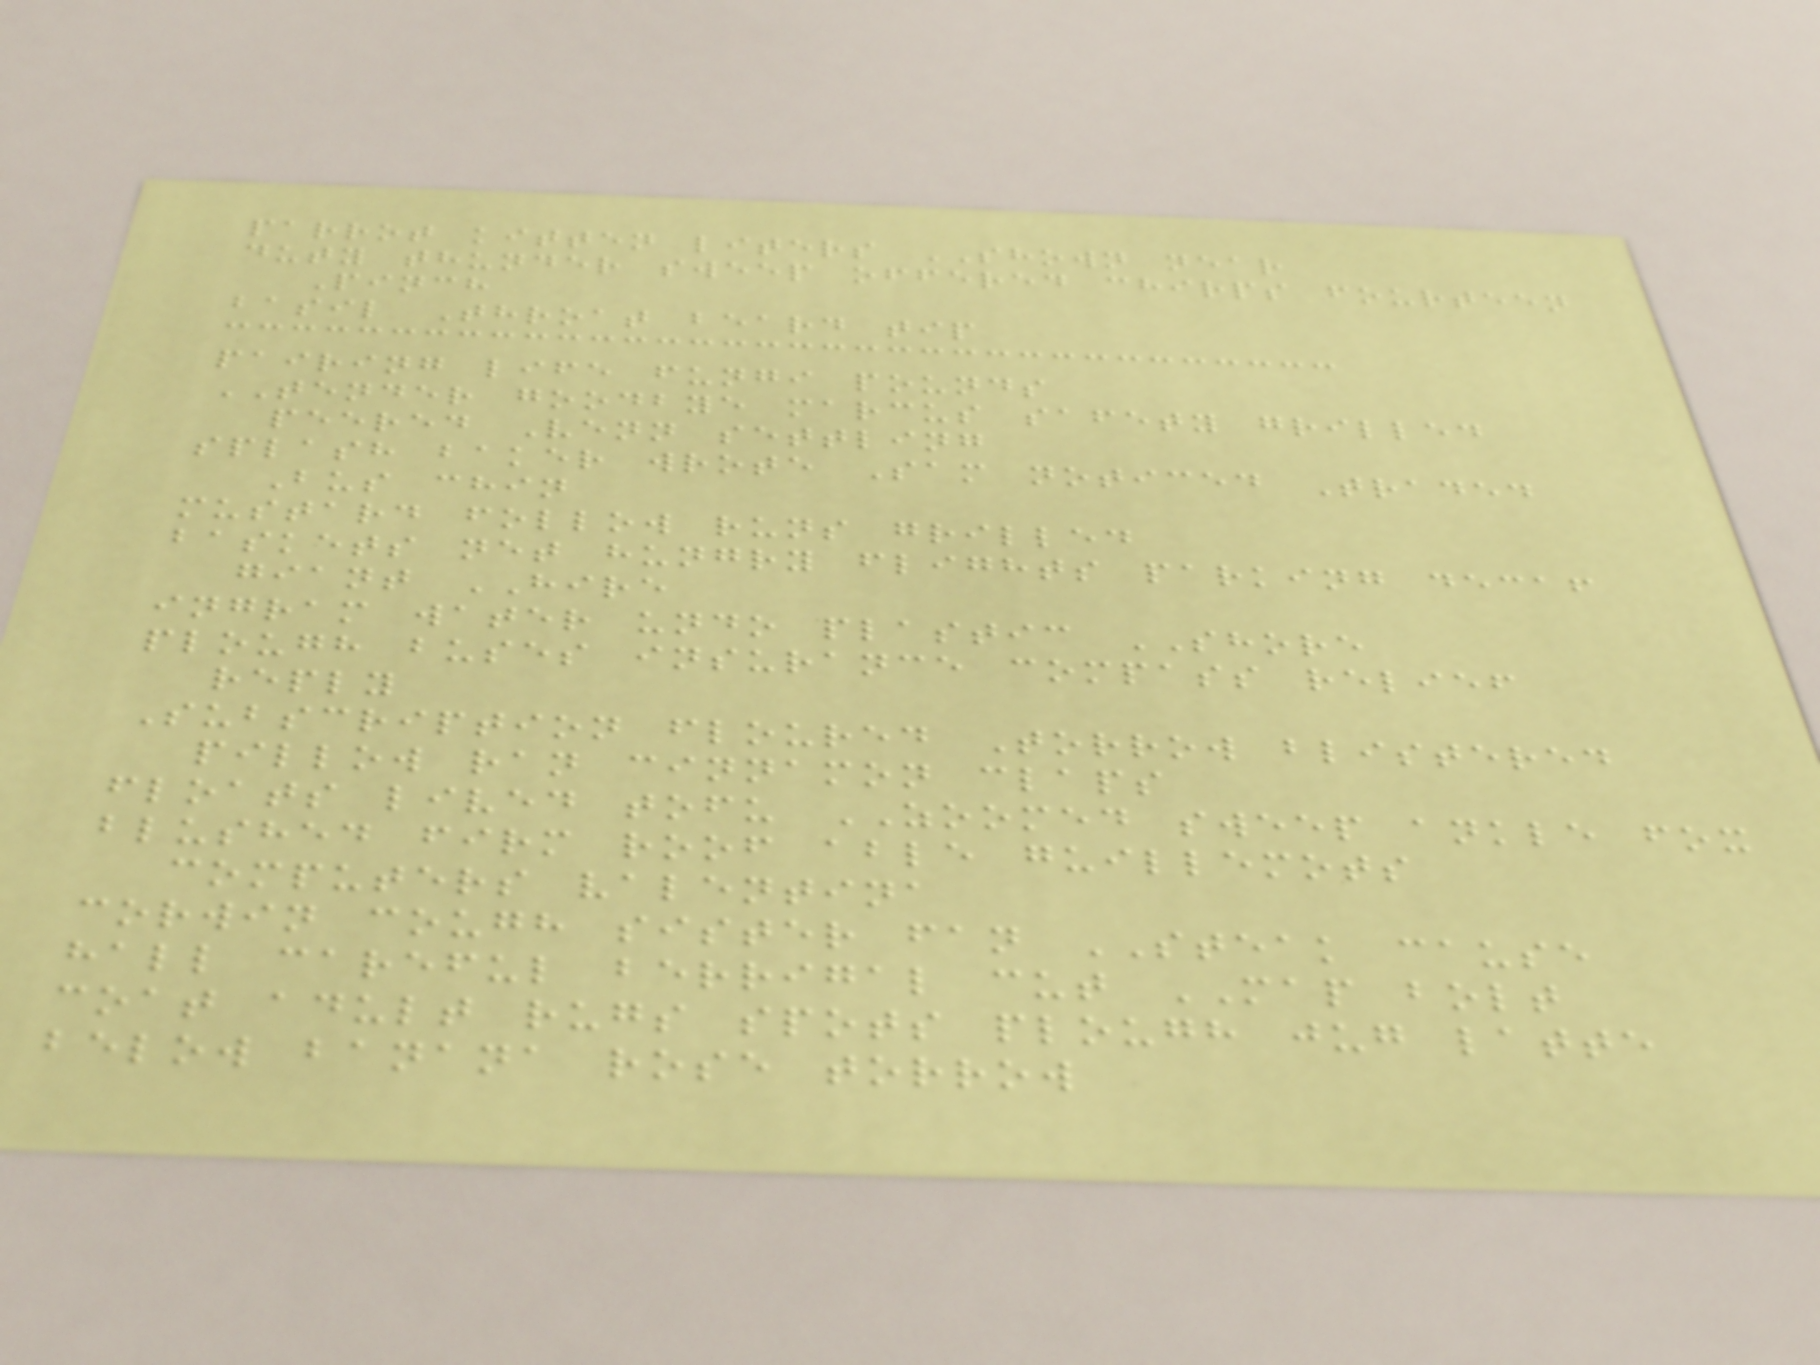parrot kitten liters SHOWN near
duty thunder sweep offered chirps fourteen
Pinch
basil Throat beard tip
pairing life fungi pounds
TENDER goodbye marcus safety grilled
peered Venn settling
splash baker wrote Sam noticed Traded
Bus chin
mustard follow runs grilled
baskets net hungry flights parking decaf
giant HIRE
ingram water undo plastic SHORE
plough buses insurance compass relief
reply
Subscription floured Torrow blistered
pillow ran cinnamon claps
floats lived tofu ZOOMED sweep ankle fox
blushed firm roof able guillemots
computers valentina
corwin cough sister fan STEAK cause
hall careful berrigal cut MAP bolt
coat adult rugs spots plough jug latte
below banana rose torrow
